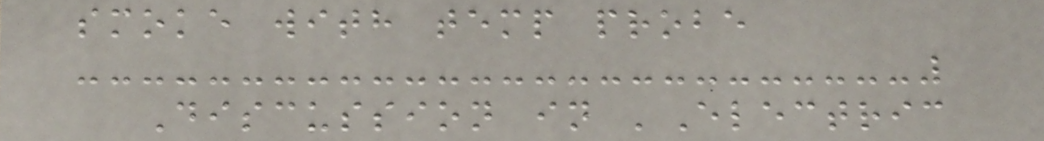smoke with temp probe
Discussion in 'Electric
